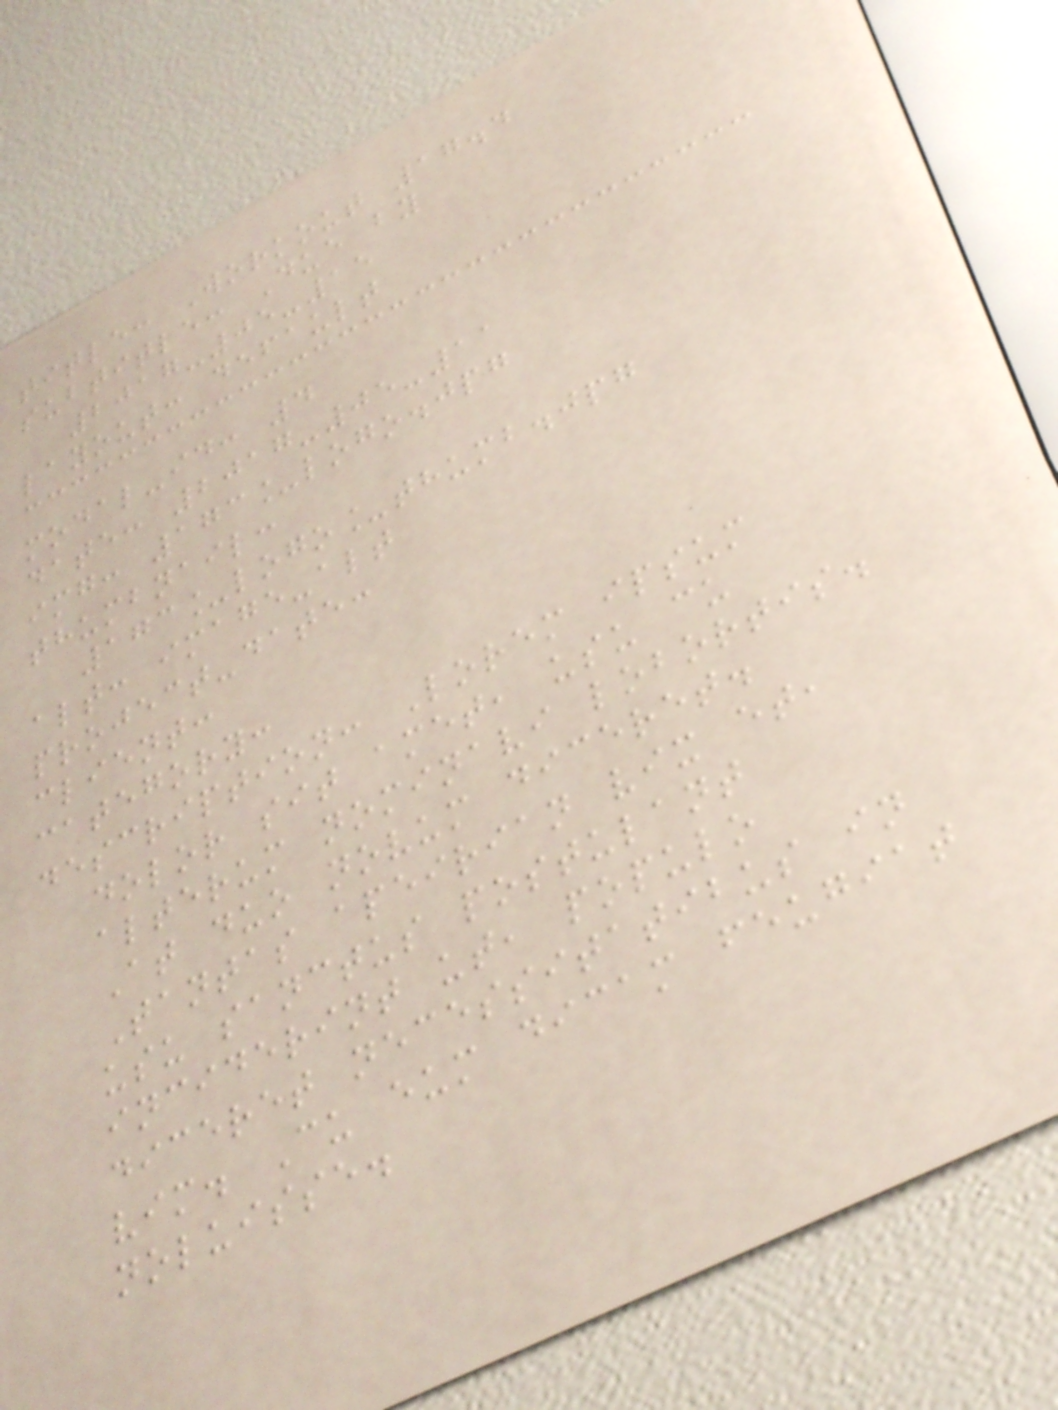title: Workout 17.4
subtitle: Due by
2017-05-15
layout: default
modal-id: 4
date: 2017-05-11
img: 173_logo.jpg
thumbnail:
173_logo_thumb.jpg
alt: image-alt
project-date:
client:
category:
description: Lorem ipsum
dolor sit amet, usu cu
alterum nominavi lobortis.
At duo novum diceret.
Tantas apeirian vix et,
usu sanctus postulant
inciderint ut, populo
diceret necessitatibus in
vim. Cu eum dicam feugiat
noluisse.
